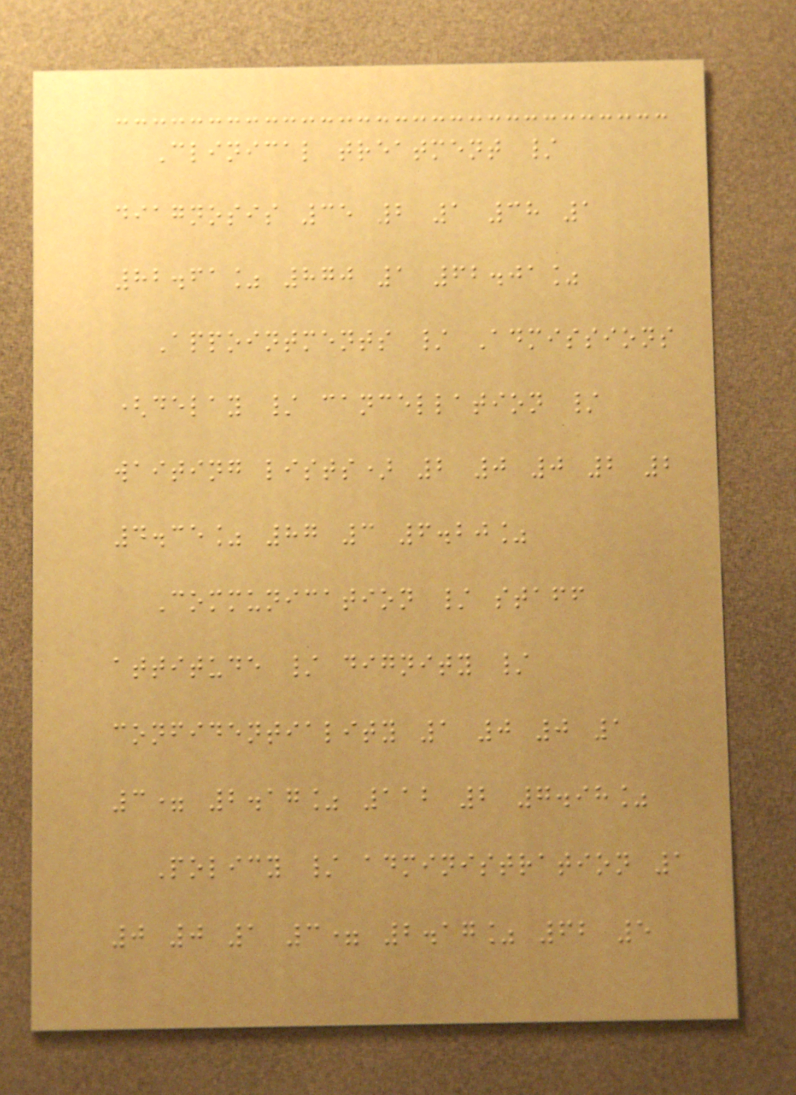Clinical treatment /
diagnosis 35 2 1 38 1
82.61% 870 1 62.01%
Appointments / Admissions
(delay / cancellation /
waiting lists) 2 0 0 2 2
4.35% 87 3 6.20%
Communication / staff
attitude / dignity /
confidentiality 1 0 0 1
3= 2.17% 112 2 7.98%
Policy / administration 1
0 0 1 3= 2.17% 62 5
